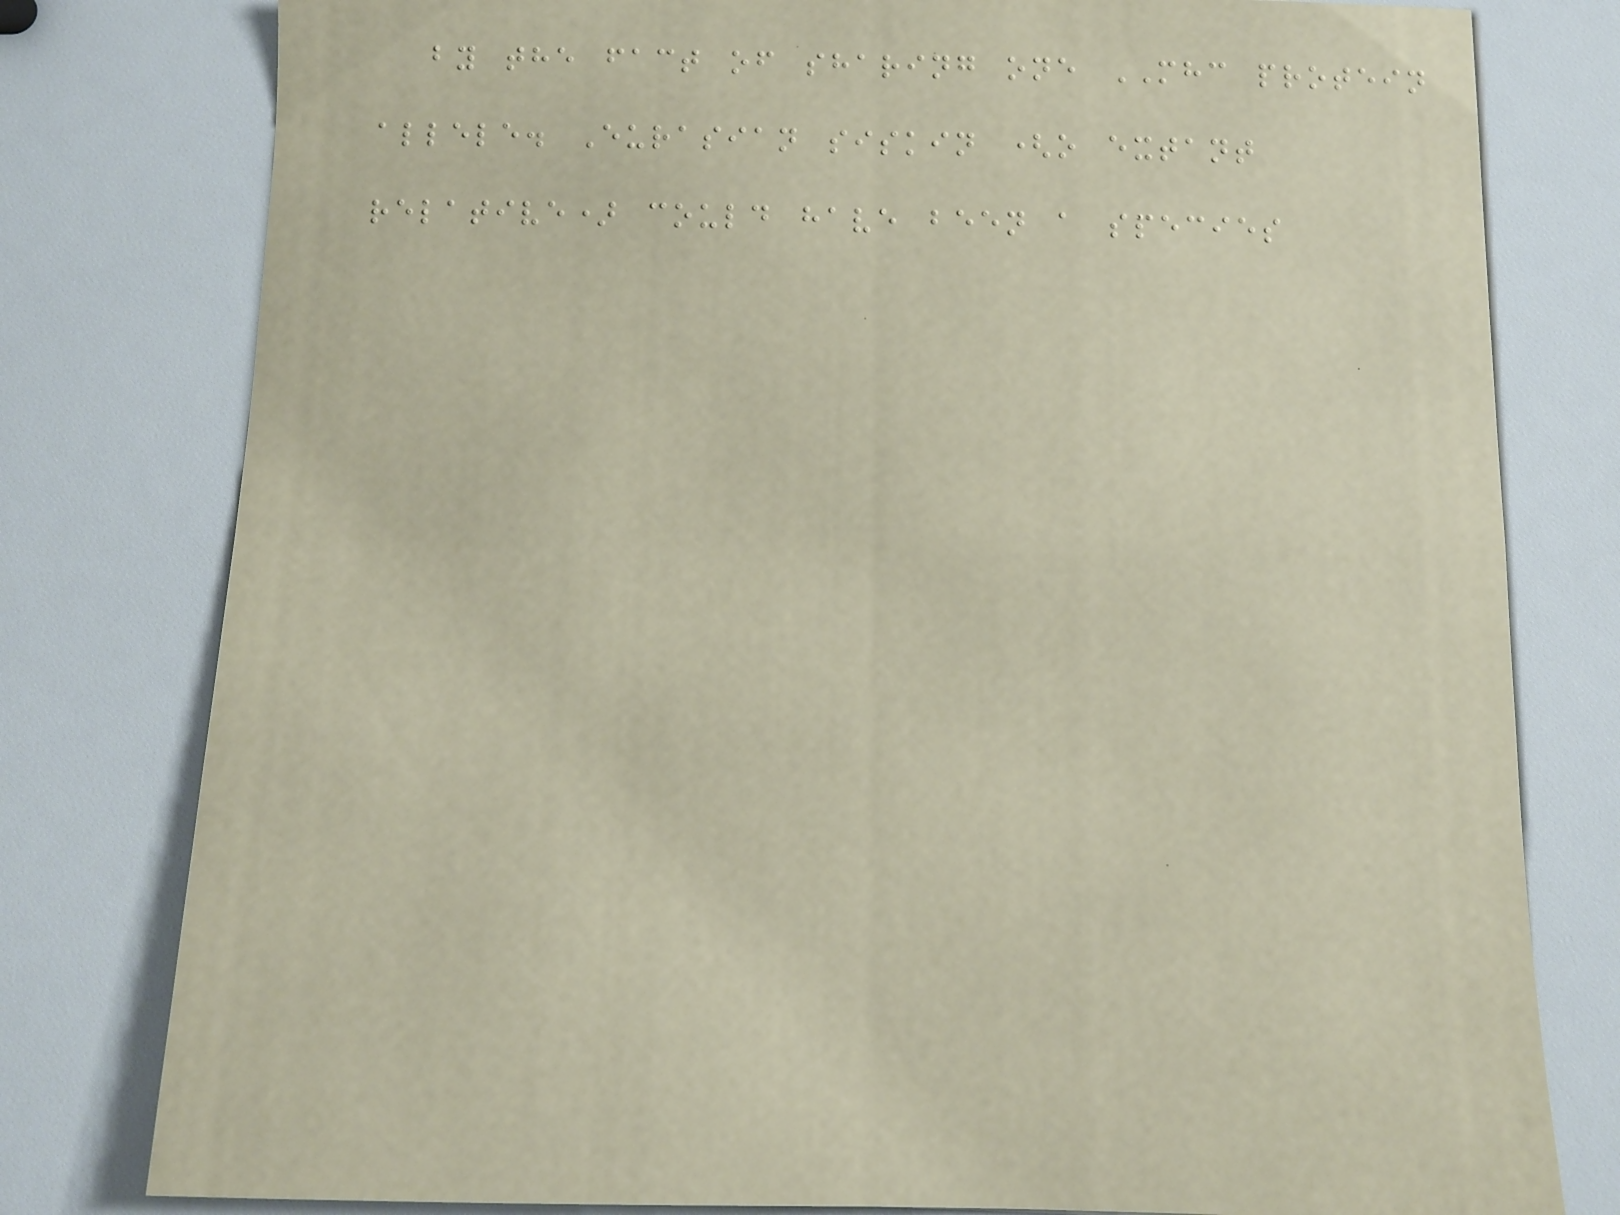by the fact of sharing one MHC protein
allele. Eurasian siskin (o extant
relative) could have been a species
